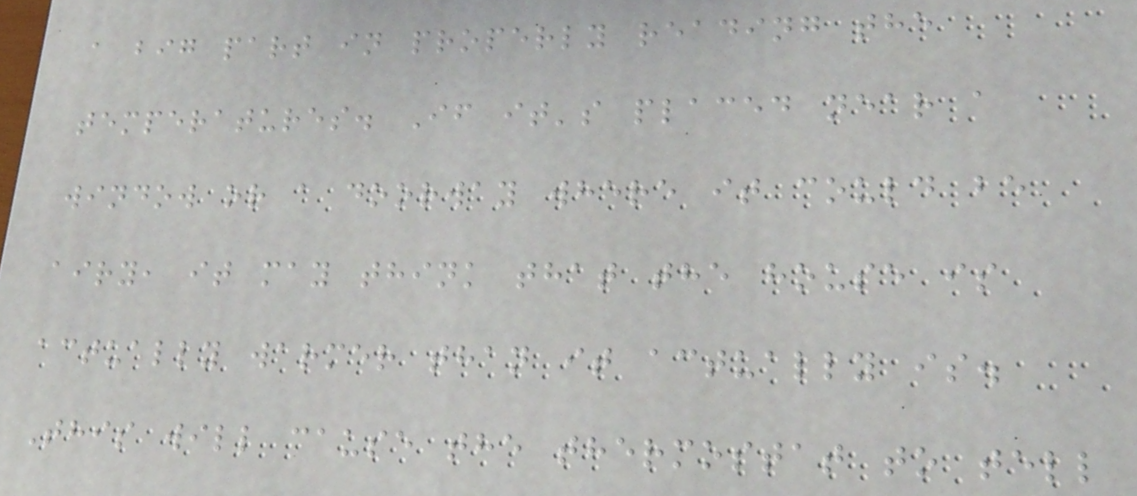a big part in properly reading the
temperatures. If it's placed near a
window or a doorway where it could be
airy, it may think that the house is
actually warmer than it actually is.
This will cause the thermostat to tell
